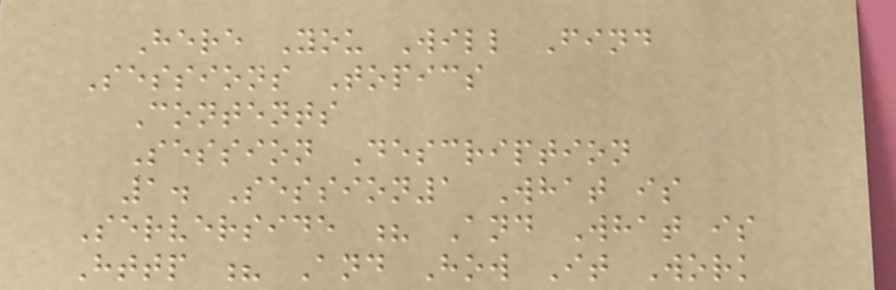Here You Will Find
Sessions Topics
Contents
Session Description
1. Session1 What is
Serverside ? And What is
Http ? And How It Work
